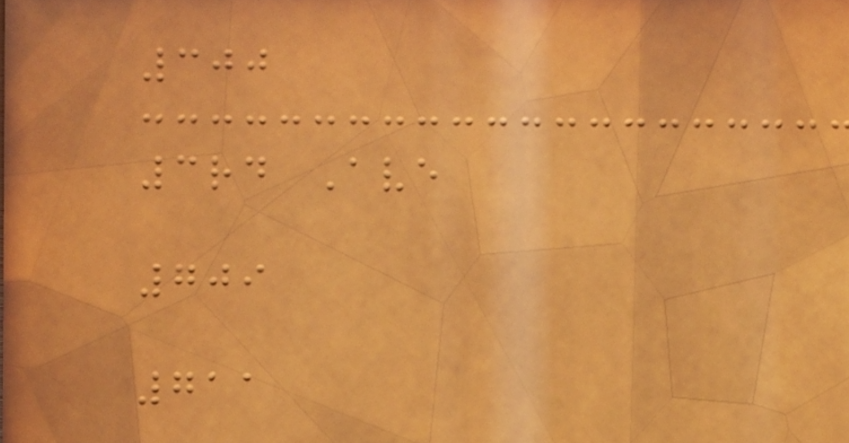300
3rd Ave
709
711
